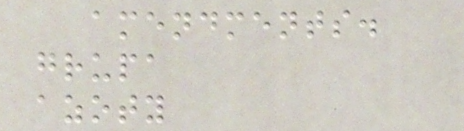amendments.
grupa
azoty
